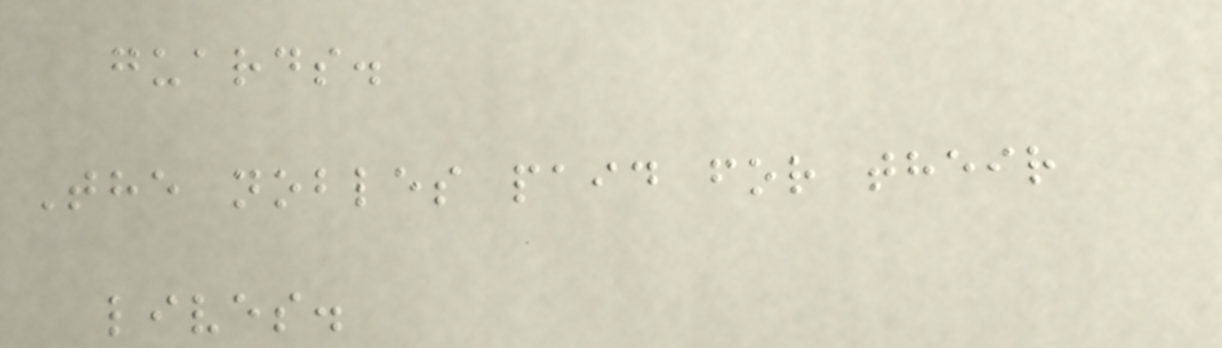guards.
The nobles paid for their
lives.
